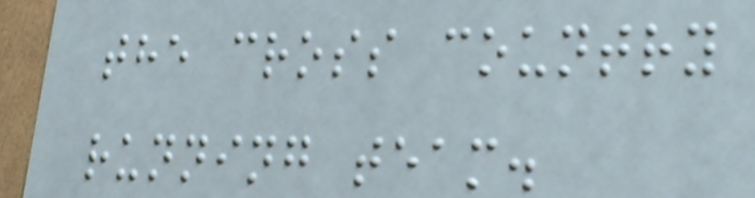the cross country
running team.
